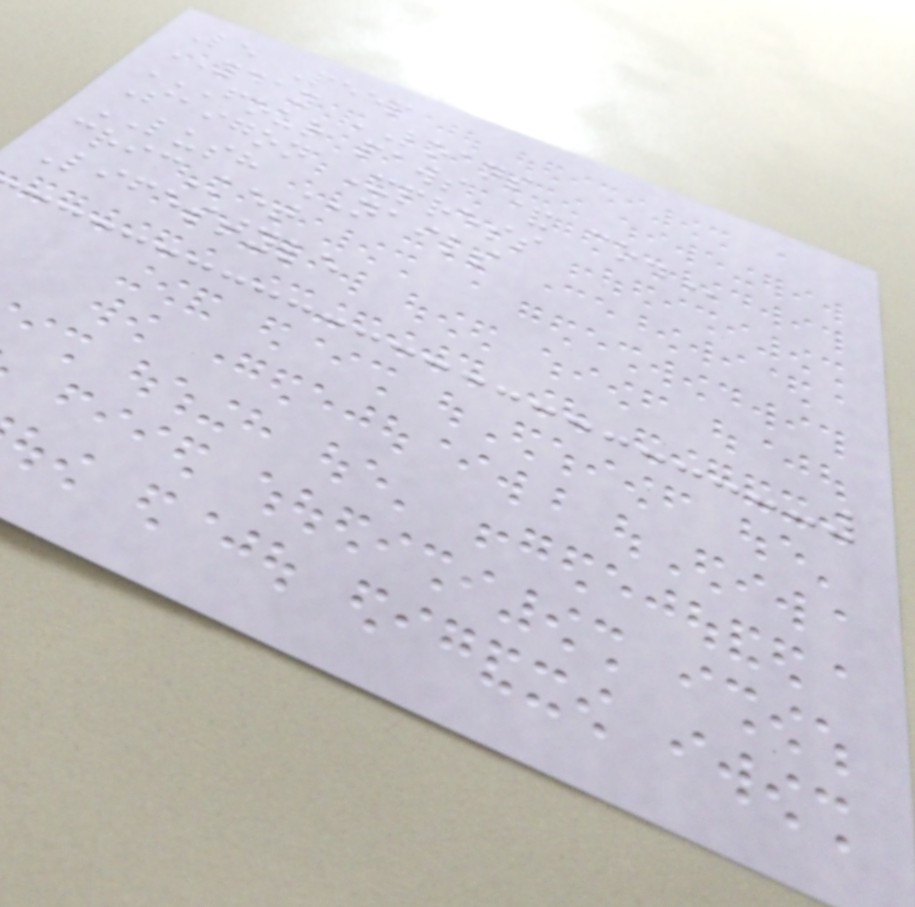Le Peep
YDAY LOANS
FOUR PAWS & CO.
Saigon Xpress
LUSH NAILS
cricKet
Lifestyle
